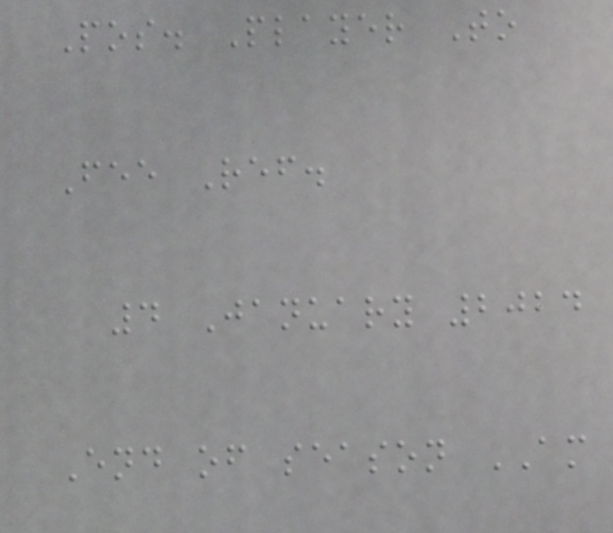Pos. Player To
Fee Ref.
4 January 2024
End of season AM
